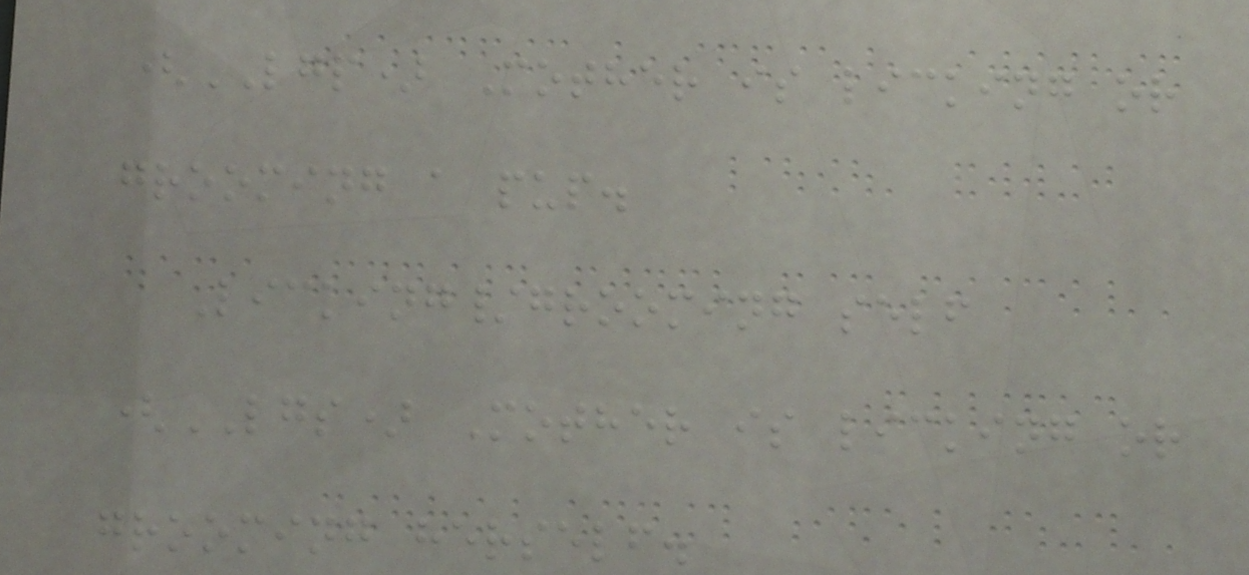(LGP) Mother is licking or
grooming a pup.
Licking/grooming self
(LGS) Mother is licking or
grooming herself.
